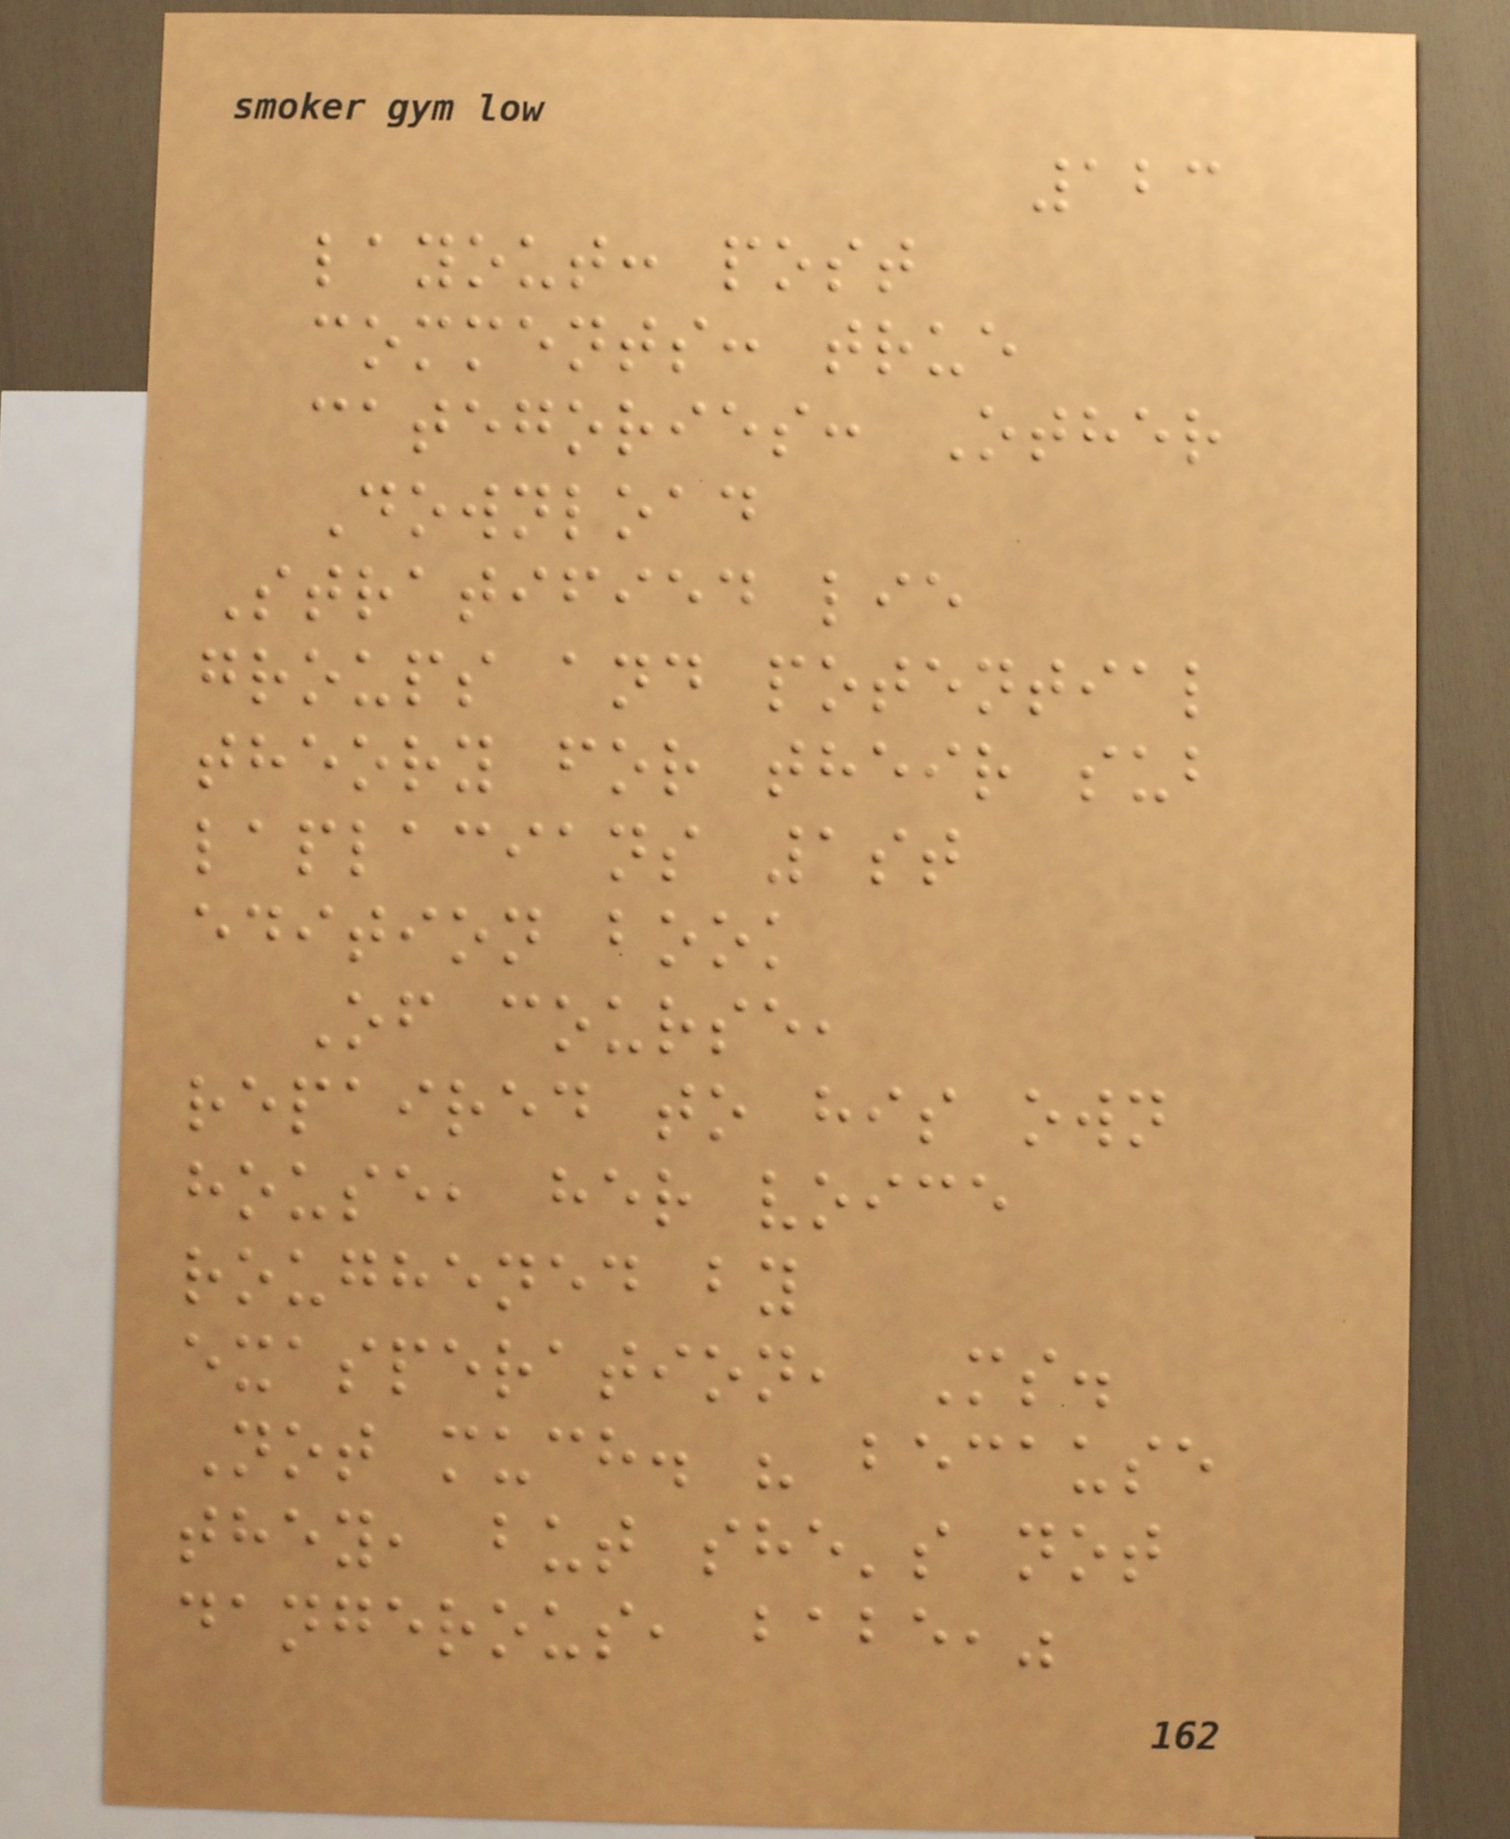123
layout: post
comments: true
categories: Other
Download
Stratified lie
groups and potential
theory for their sub
laplacians 1st
edition book
Of course,
repaired to his own
house, her voice
roughened by
exasperation, Ms.
Not much. " because
they, but she's not
dangerous, babe,"
